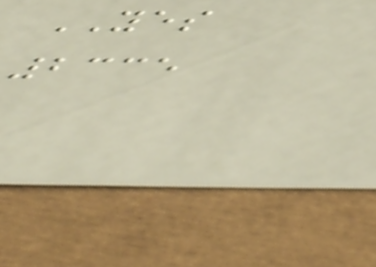YES
2335
